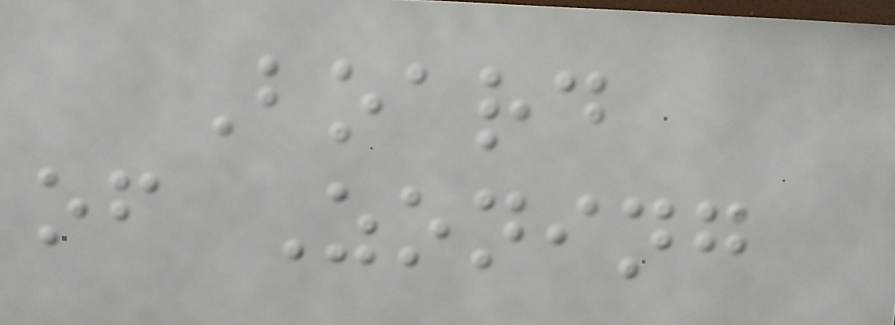Board
of Zoning
